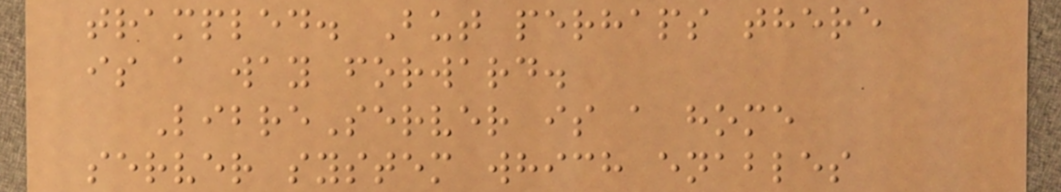trampled. But perhaps there
is a way forward.
LibreServer is a home
server system which enables
